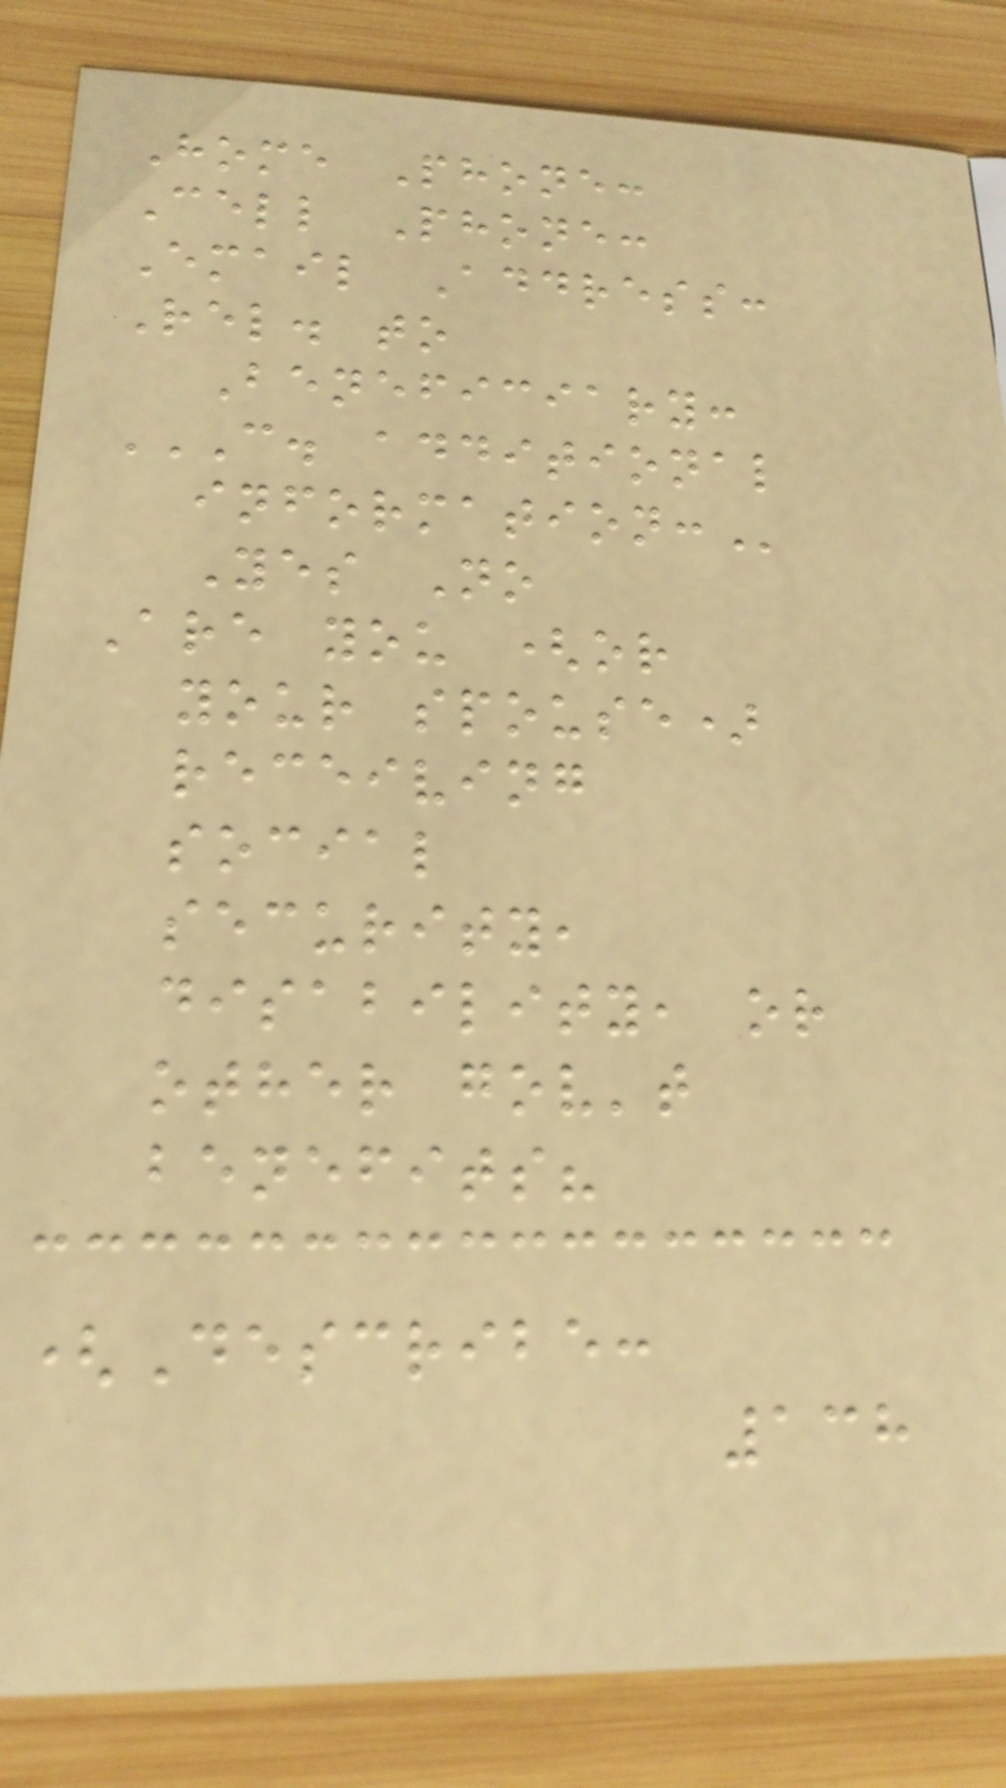Home Phone:
Cell Phone:
Email Address:
Rel. to
Beneficiary:
C. ADDITIONAL
INFORMATION:
Yes No
Are you (or
your spouse)
receiving
social
security,
disability, or
other gov't
benefits?
(Describe:
138
